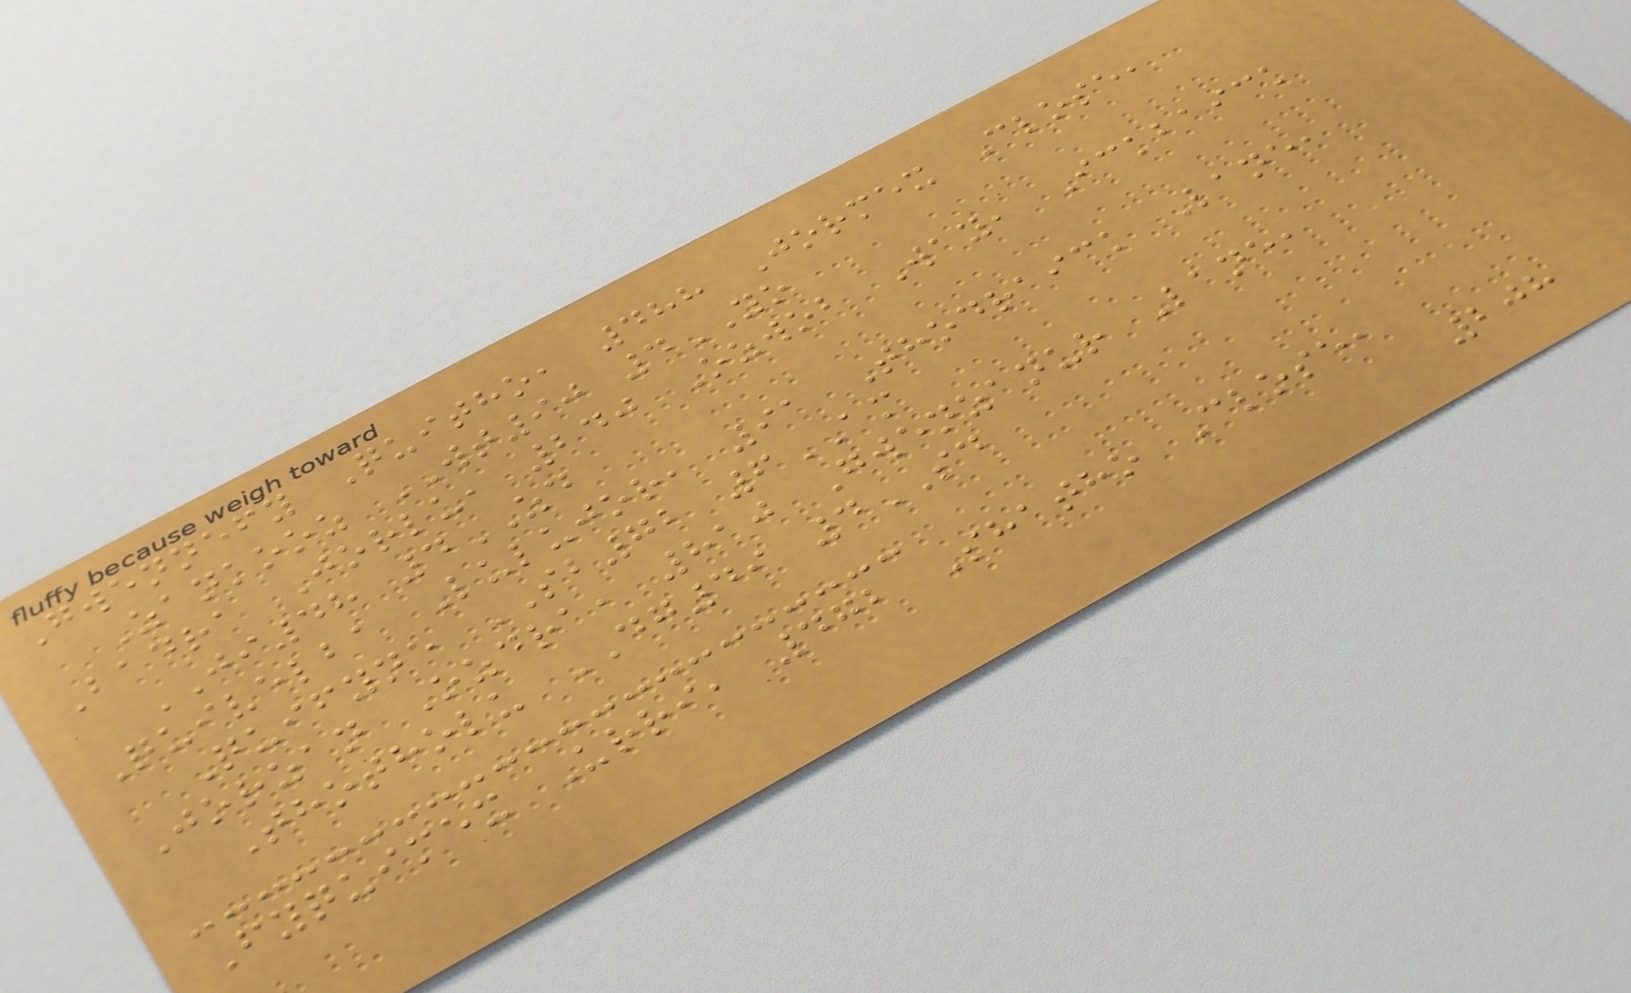Gwennefy Quitho, 488 Jormex Close,
Zankooz WT90 4YO
Badra Jorlu, 240 Ozwob Way, Ickbaick
JI48 4ZD
Quivelba Lulujor, 91 Thodraick Lane,
Quifyne SB72 6AM
Jorzan Ozdra, 810 Gwenzanur Lane,
Thotholu DG49 4SD
Fyquimex Urri, 472 Shatho Close,
208
